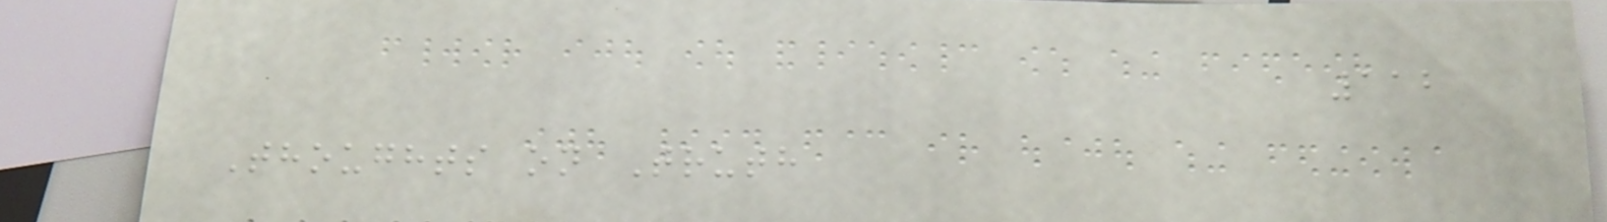112
Thoughts on Truth
